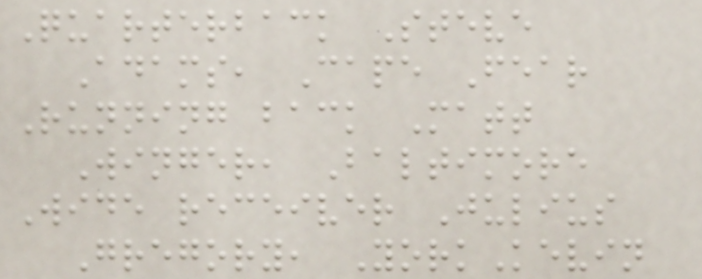Quarterback Steve
Adams, Cape Fear
Running back Matt
Winger, Baltimore
Wide receiver Julius
Gregory, YorkKevin
